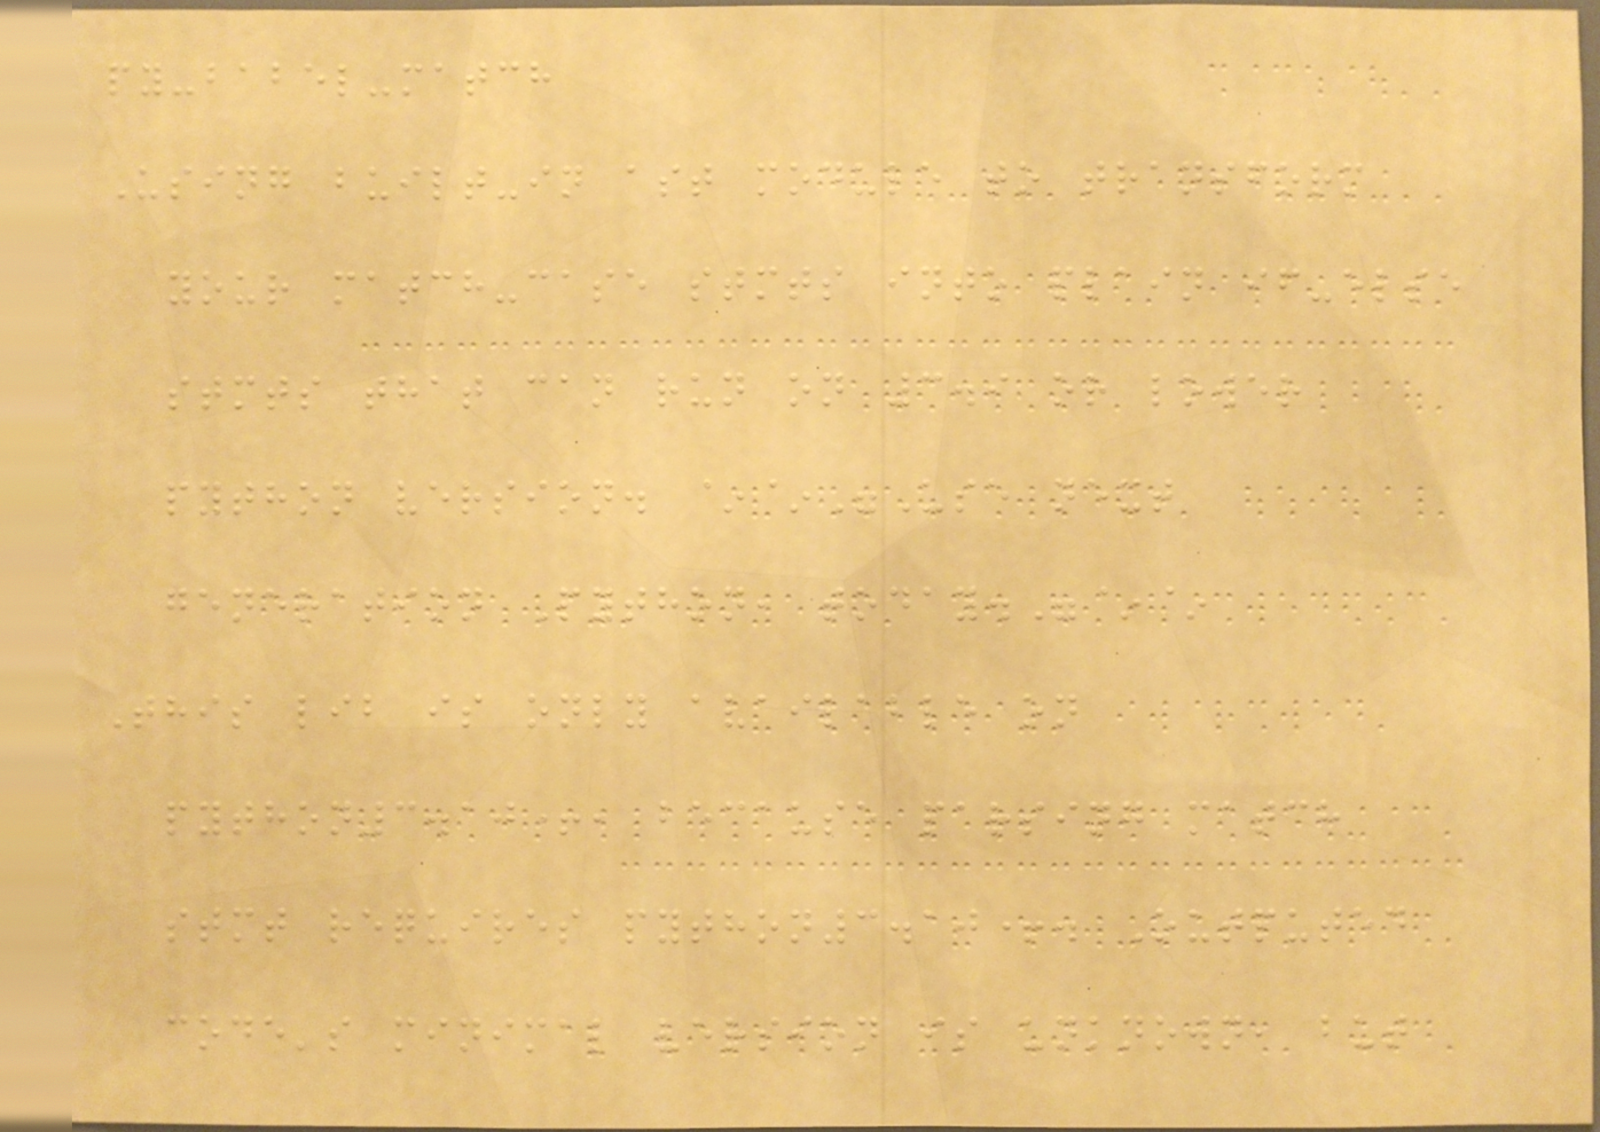py-babel-match
Using built-in ast module to transform
your match-case stmts into plain if-else
stmts that can run on 3.9 or lower
python version. ~~"Use next
generation Python, today."~~
This lib is only available on
python3.10+, because parsing match
stmt requires python3.10+. Outputed
code's minimal version is unknown, but
